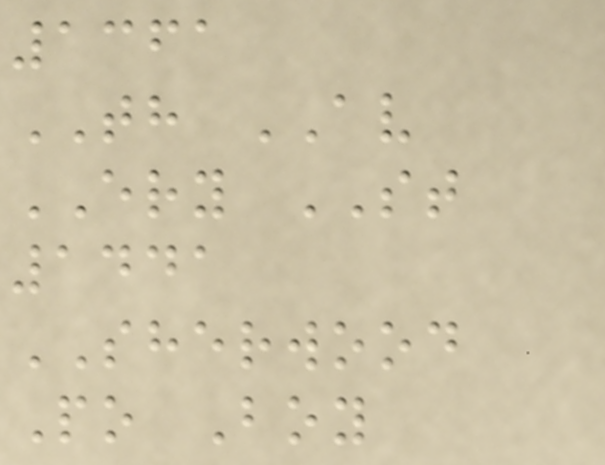1361
TH AV
ERY ST
1441
SHERWOOD
Po Boy
